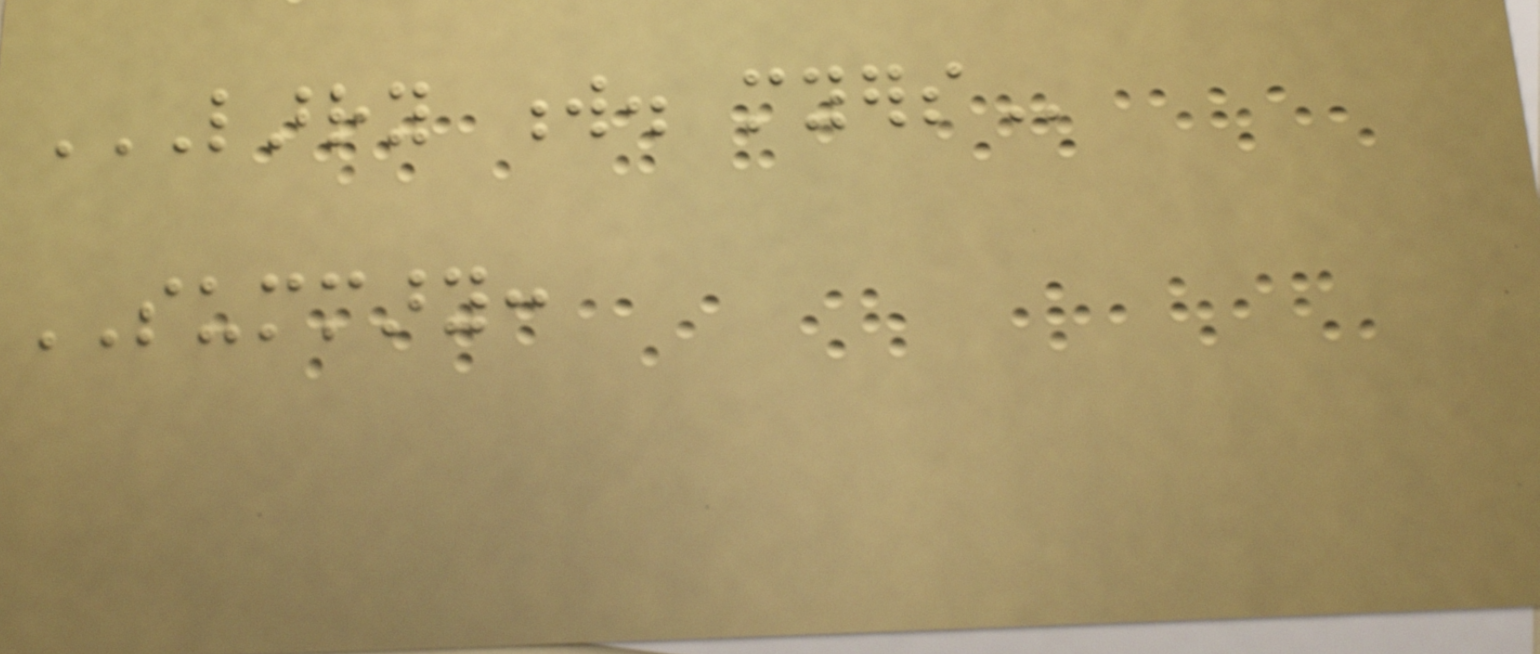LARRY W. MYERS
SUMMARY:
